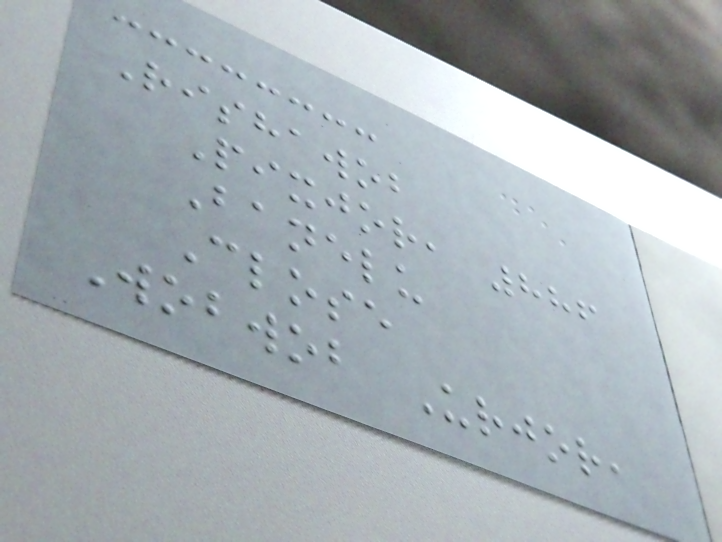Rishawob
Pixjor, 886
Banelu
Close
Wobwob Urjor,
